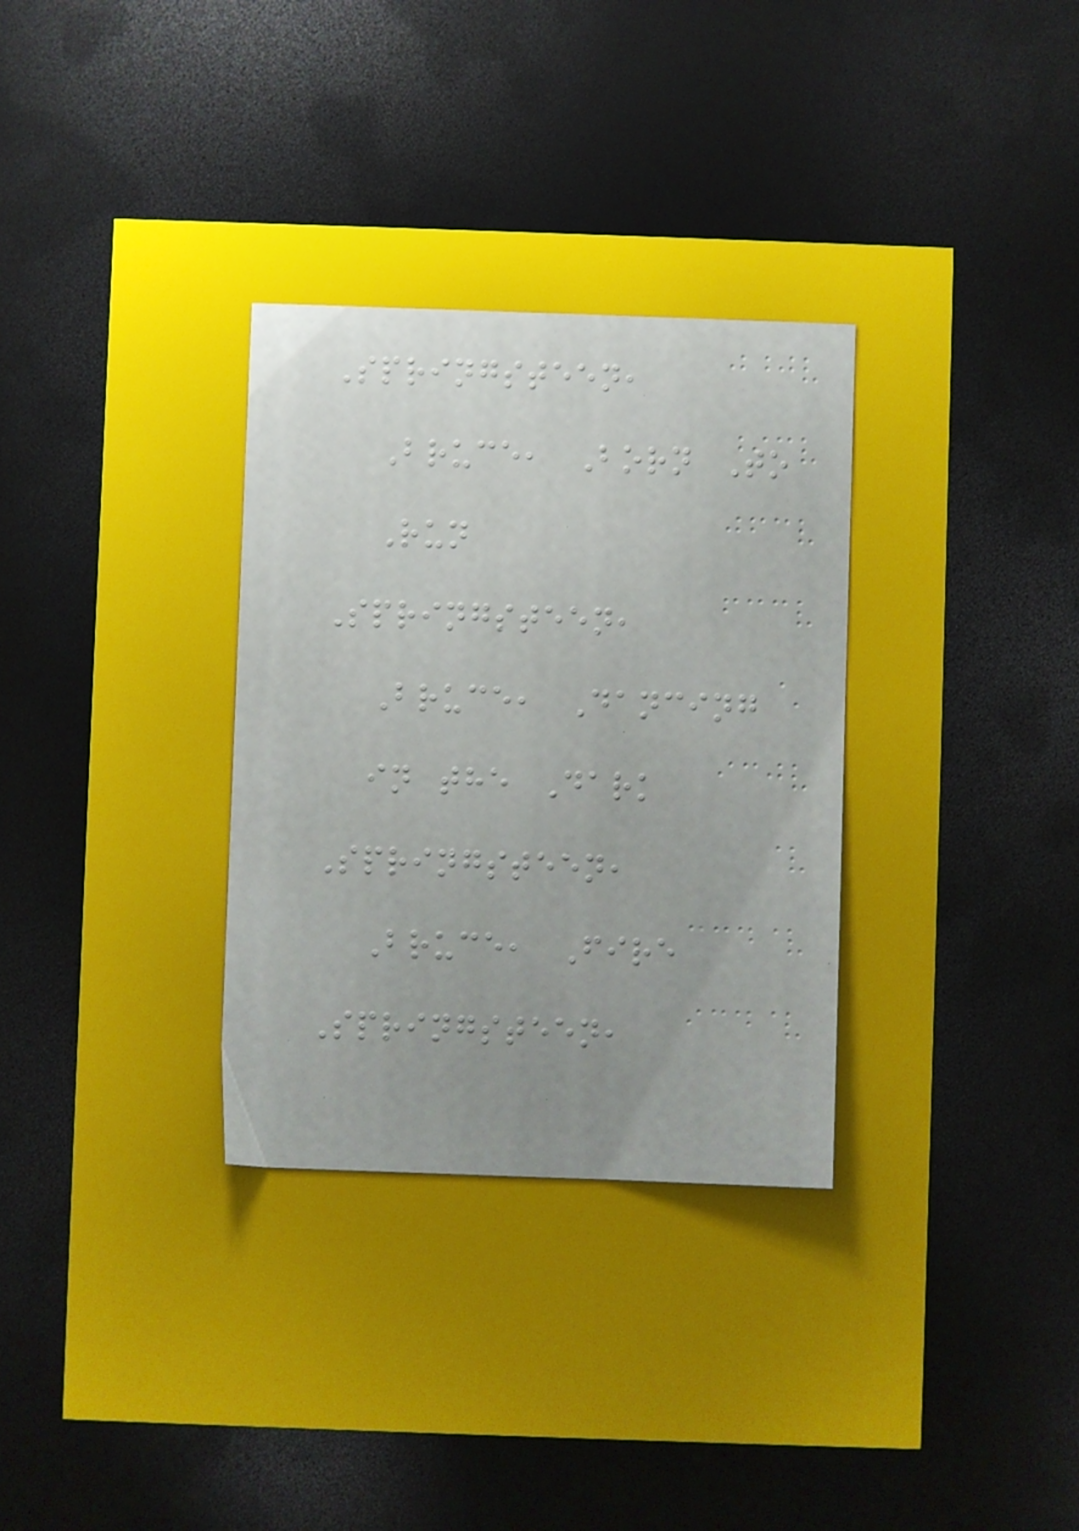Springsteen,
Bruce, Born To
Run
Springsteen,
Bruce, Dancing
in the Dark
Springsteen,
Bruce, Fire
Springsteen,
